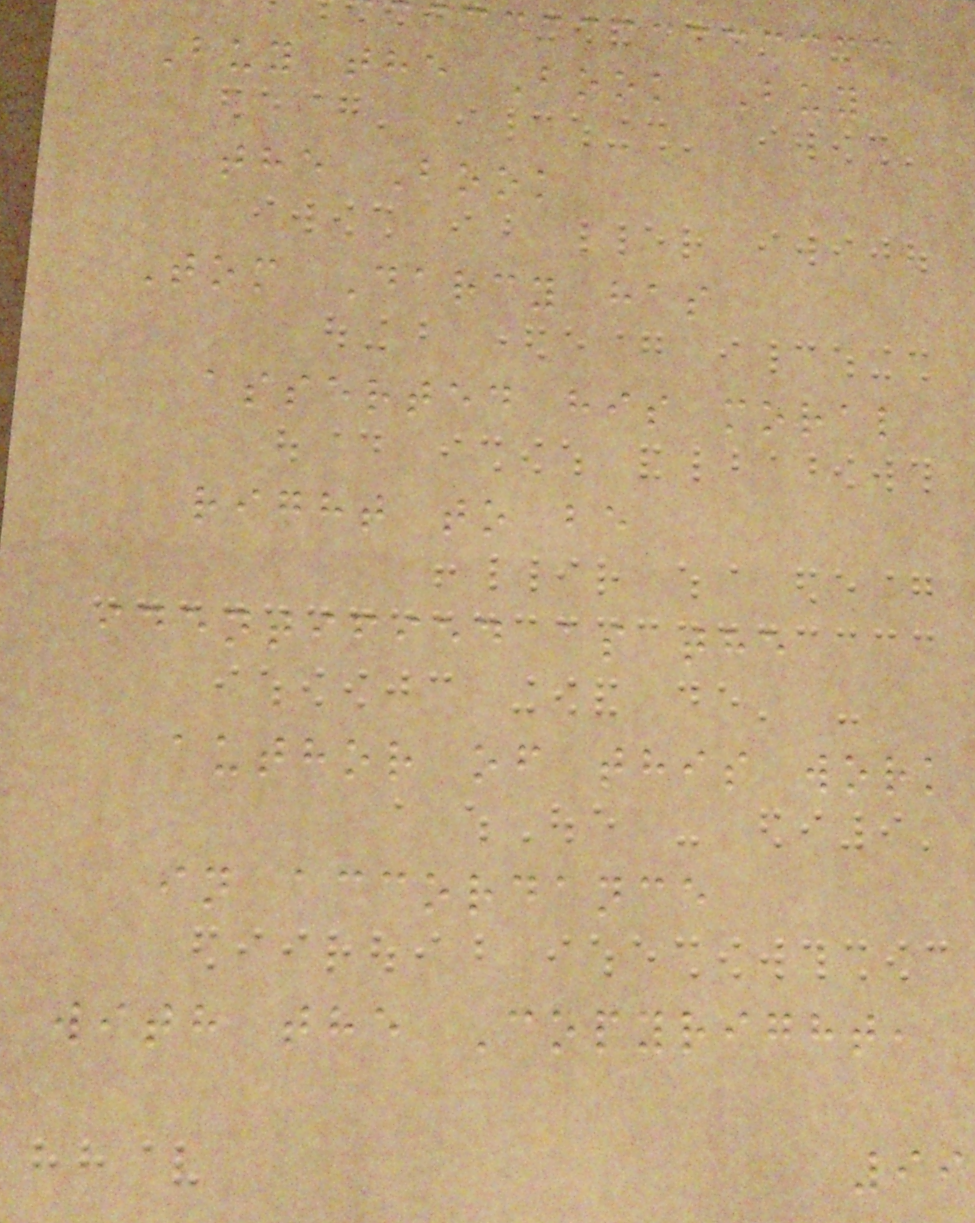Buy the Book Buy
the Book
Tom Darcy has
asserted his moral
right to be
identified as the
author of this work
in accordance
with the Copyright,
99
